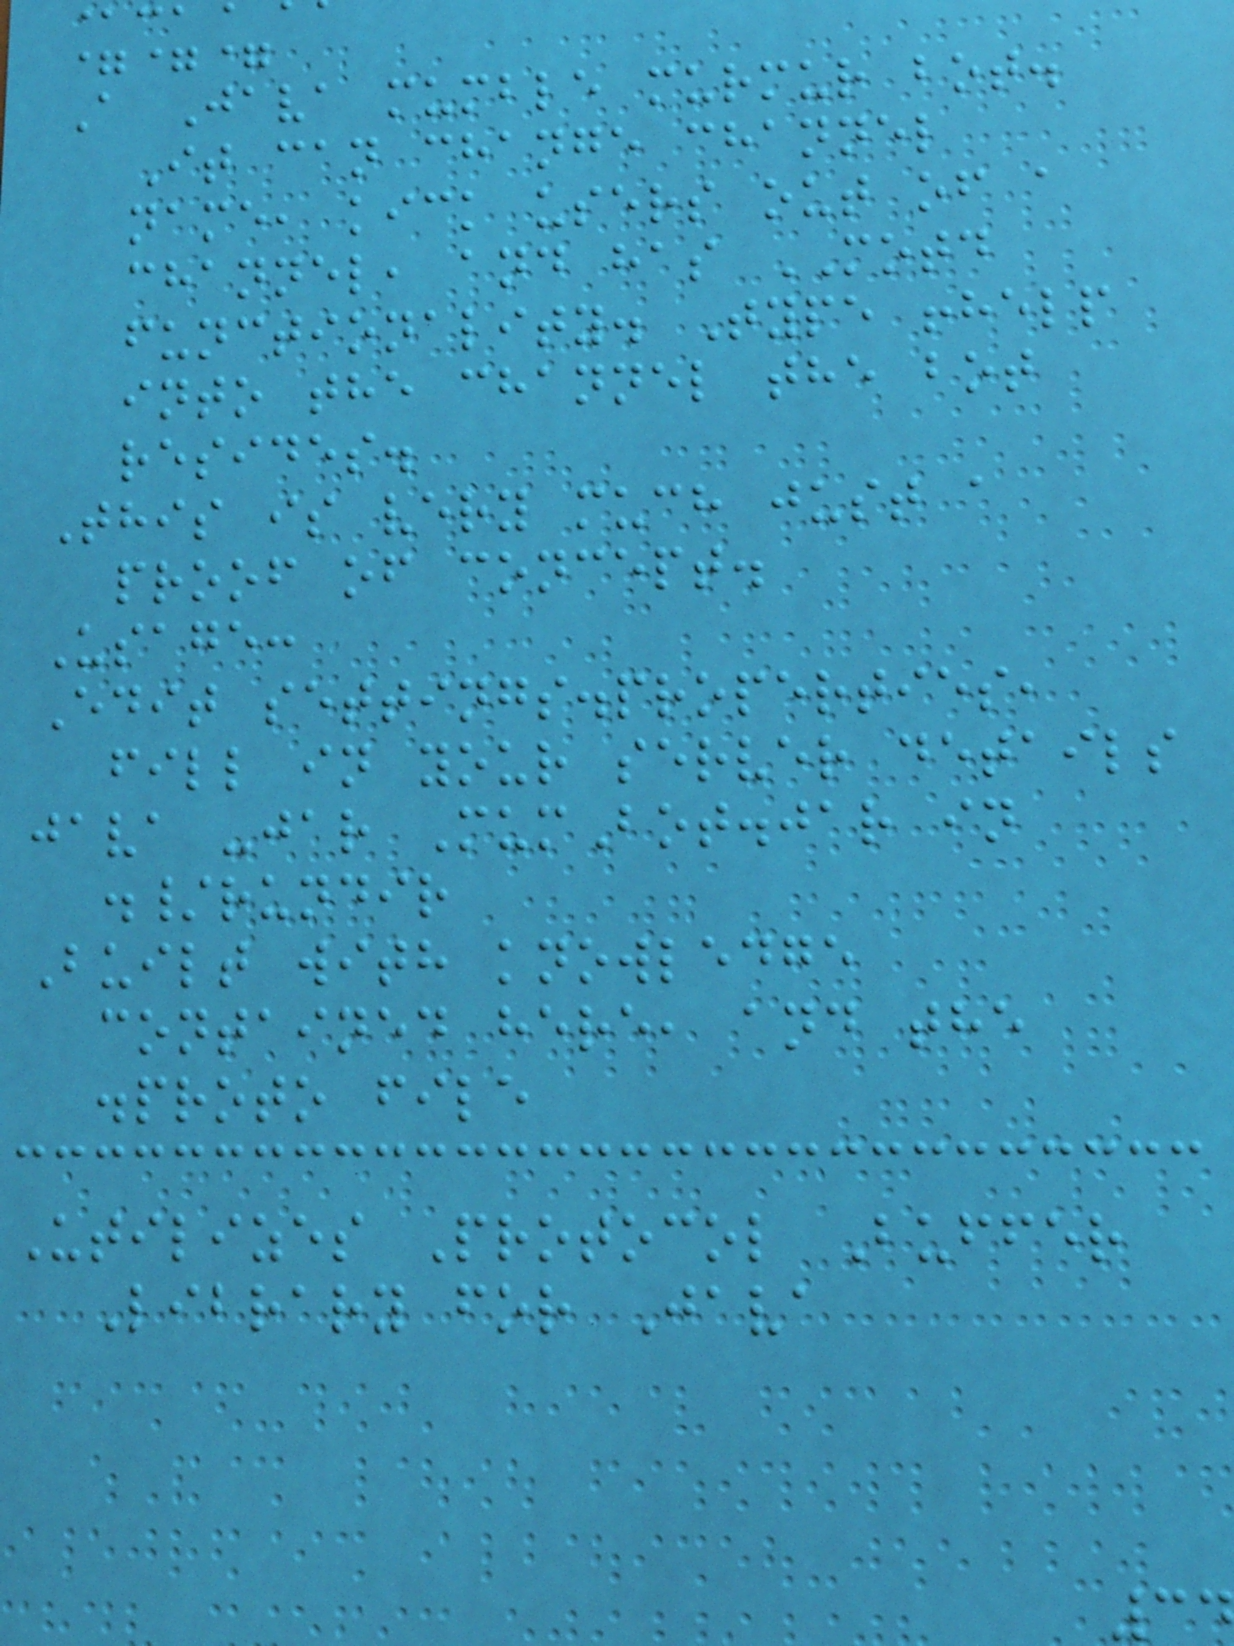===
A Java mumble murmur bot.
It can change channel
name, kick users out of a
channel, and has MOTD
functionality. Type !help
into the channel the bot
resides.
This is very much just a
proof of concept.
Usage:
Edit settings.properties,
fill in your server details
java -jar MumBot.jar in
./rundir
Built with knowledge
contained here, and the
.proto file
Utilizes Protocol Buffer
Library for Java
